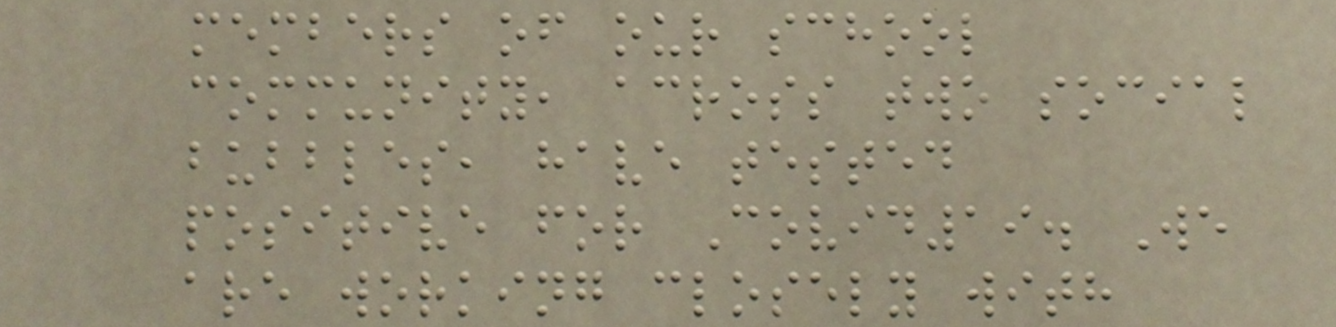members of our school
community, across two social
bubbles, have tested
positive for Covid19. We
are working closely with
